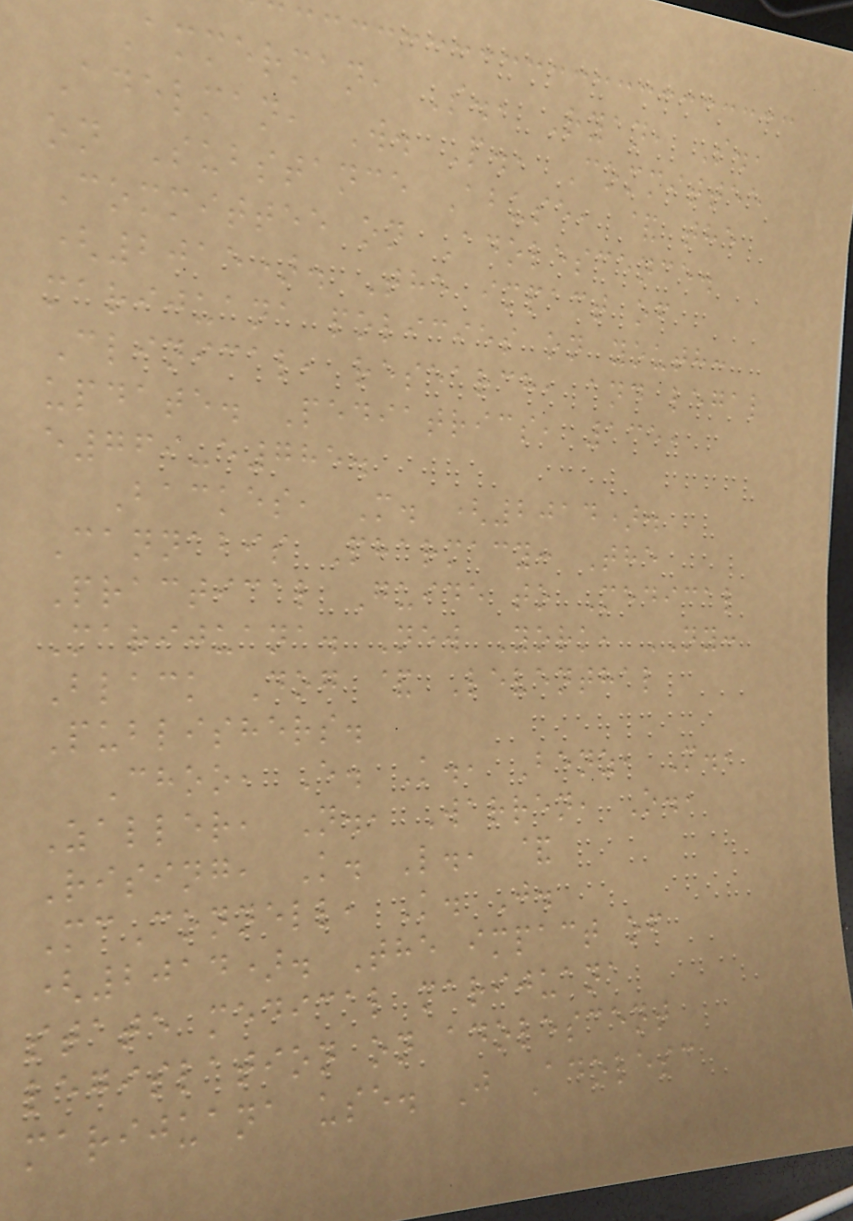Ammerman, S., Ryan, S.,
Adelman, W. P., Committee
on Substance Abuse, & the
Committee on Adolescence.
(2015). The impact of
marijuana policies on youth:
Clinical, research, and legal
update. Pediatrics, 135,
e769-e785.
Backes, M. (2014).
Cannabis Pharmacy: The
Practical Guide to Medical
Marijuana. New York, NY:
Black Dog & Leventhal
Publishers.
Choo, E. K., Benz, M.,
Zaller, N., Warren, O.,
Rising, K. L., &
McConnell, K. J.
(2014). The impact of
state medical marijuana
legislation on adolescent
marijuana use. J Adolesc
